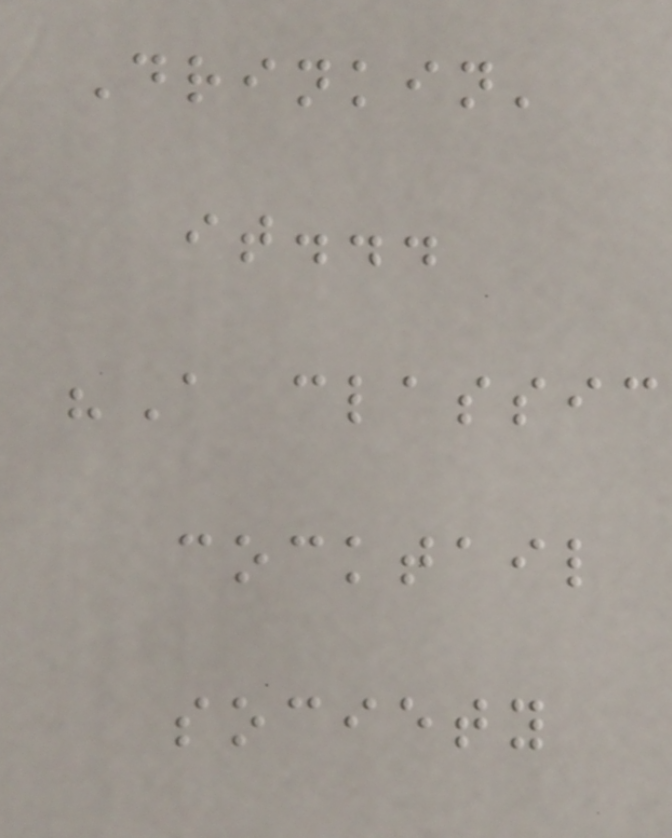Drinkin'
it...
"A classic
cocktail
society
